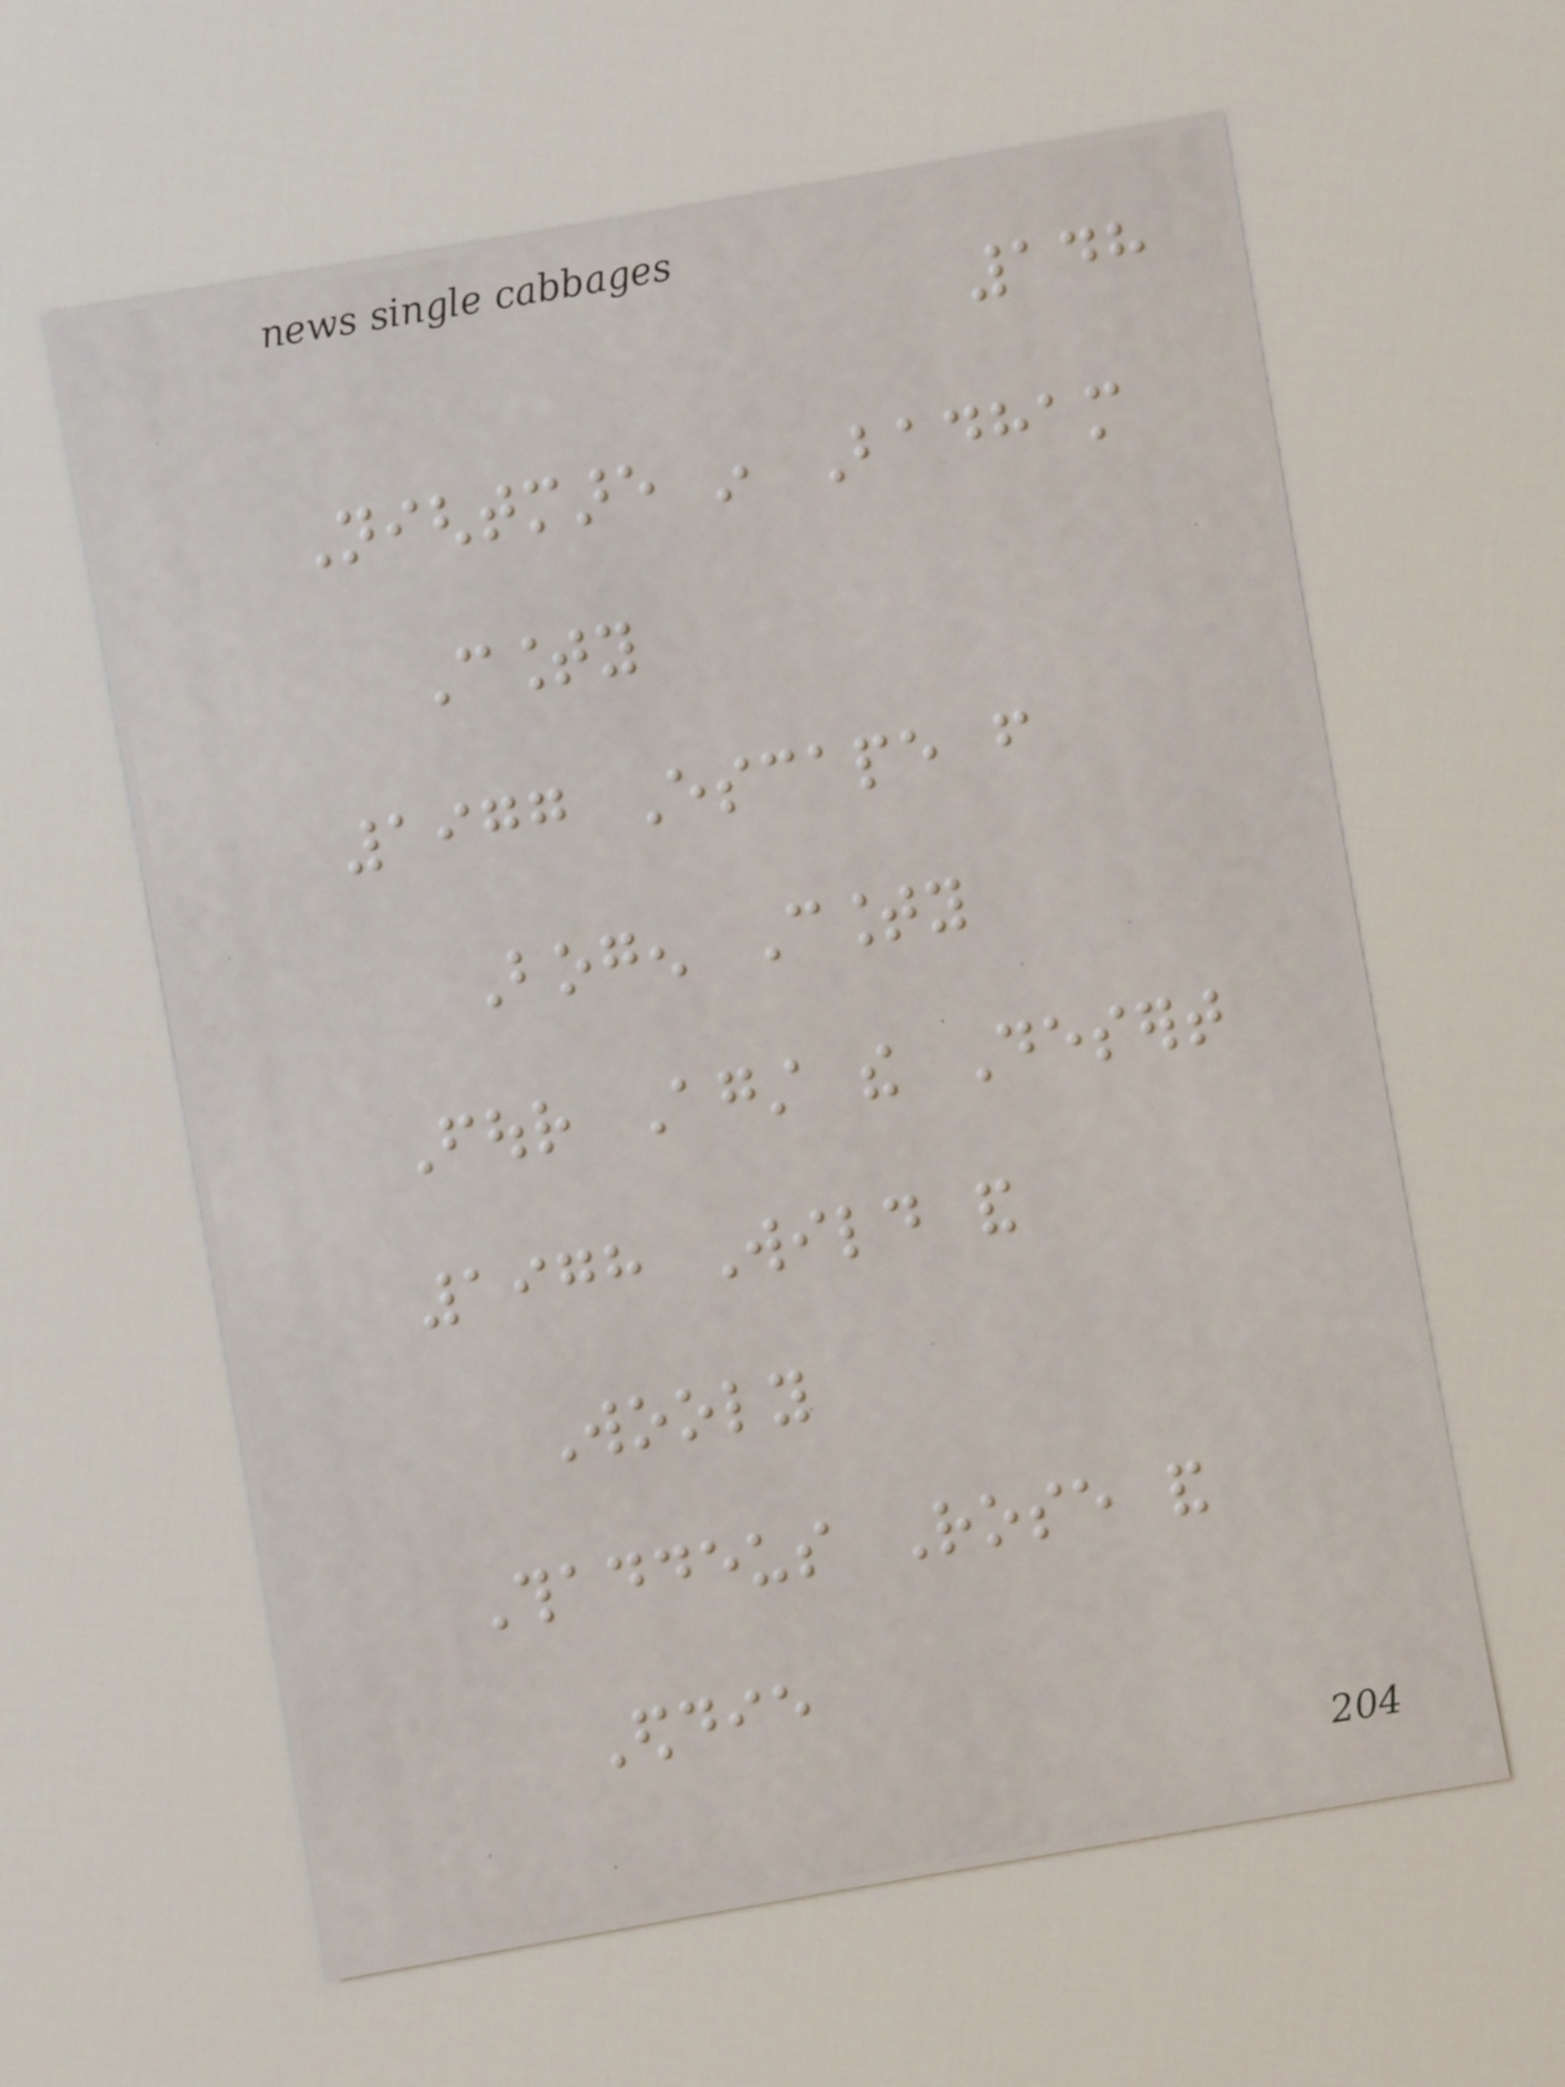148
Nightmare in Badham
County
1977 Escape from
Bogen County
Four Against the Desert
1978 Wild and
Wooly
Thaddeus Rose and
Eddie
